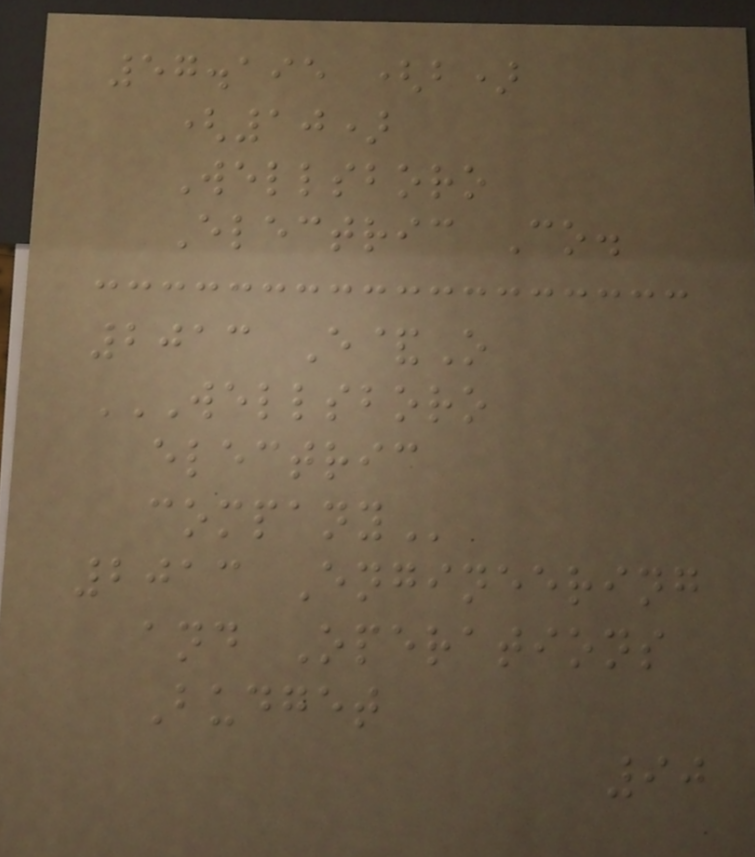57.195 (b)
(10)
Wellsboro
Electric Co.
2013 E&O
WELLSBORO
ELECTRIC
COMPANY
2013 Engineering
and Operations
Budget
90
